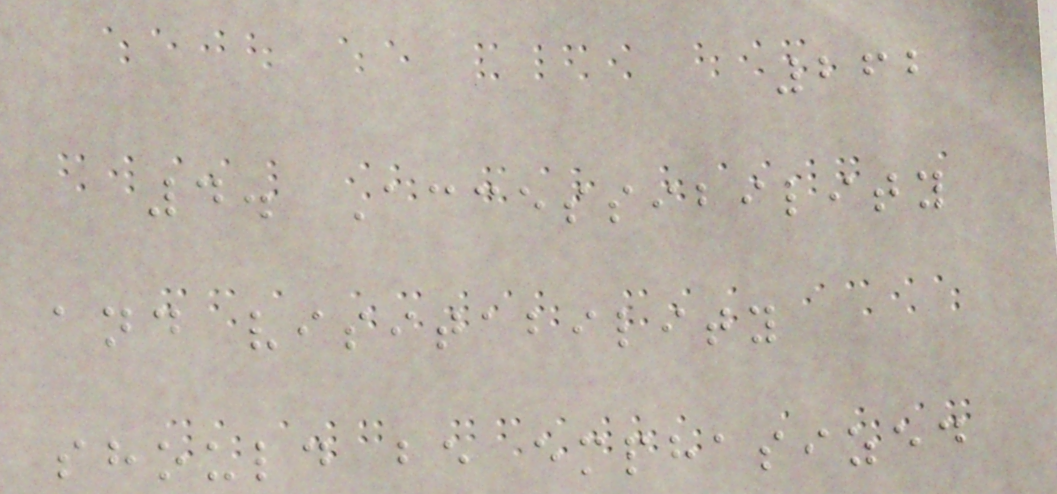262
4. Accessibility
and visitability
should be emphasized
